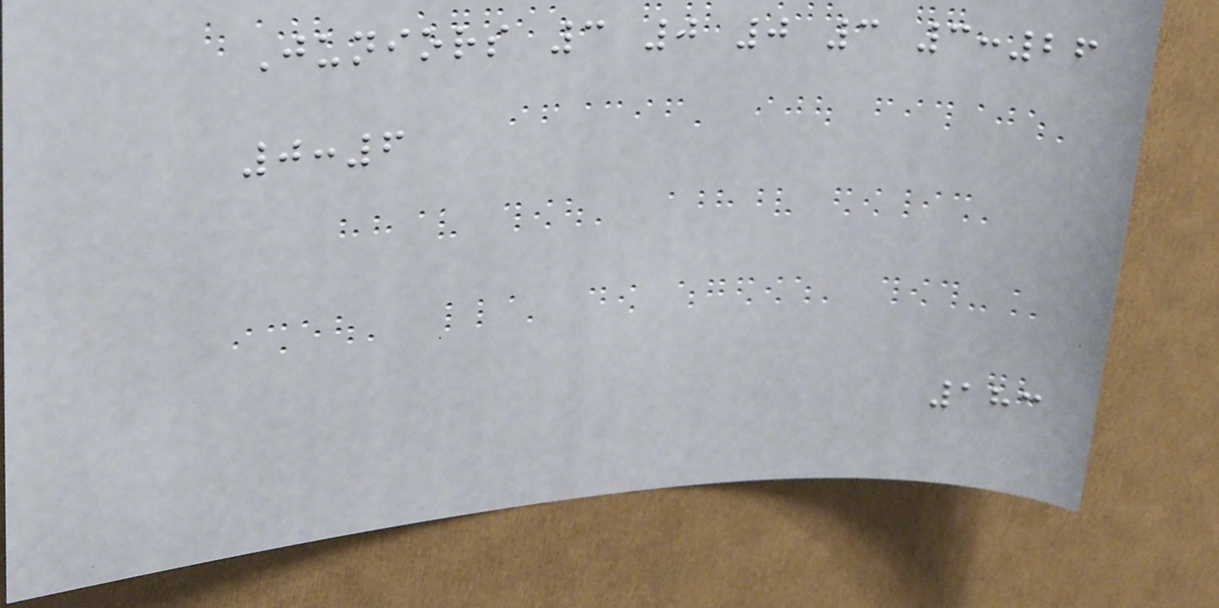Juniors 3 0 0 3 3:26
0:6
183
